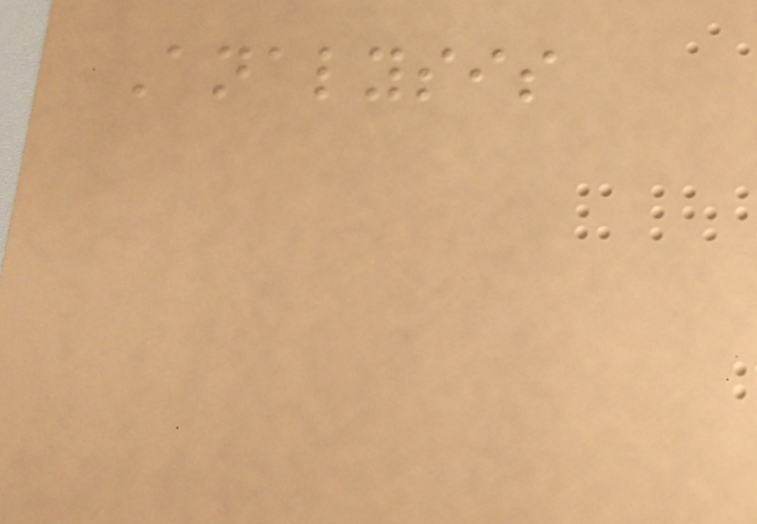Analysis
